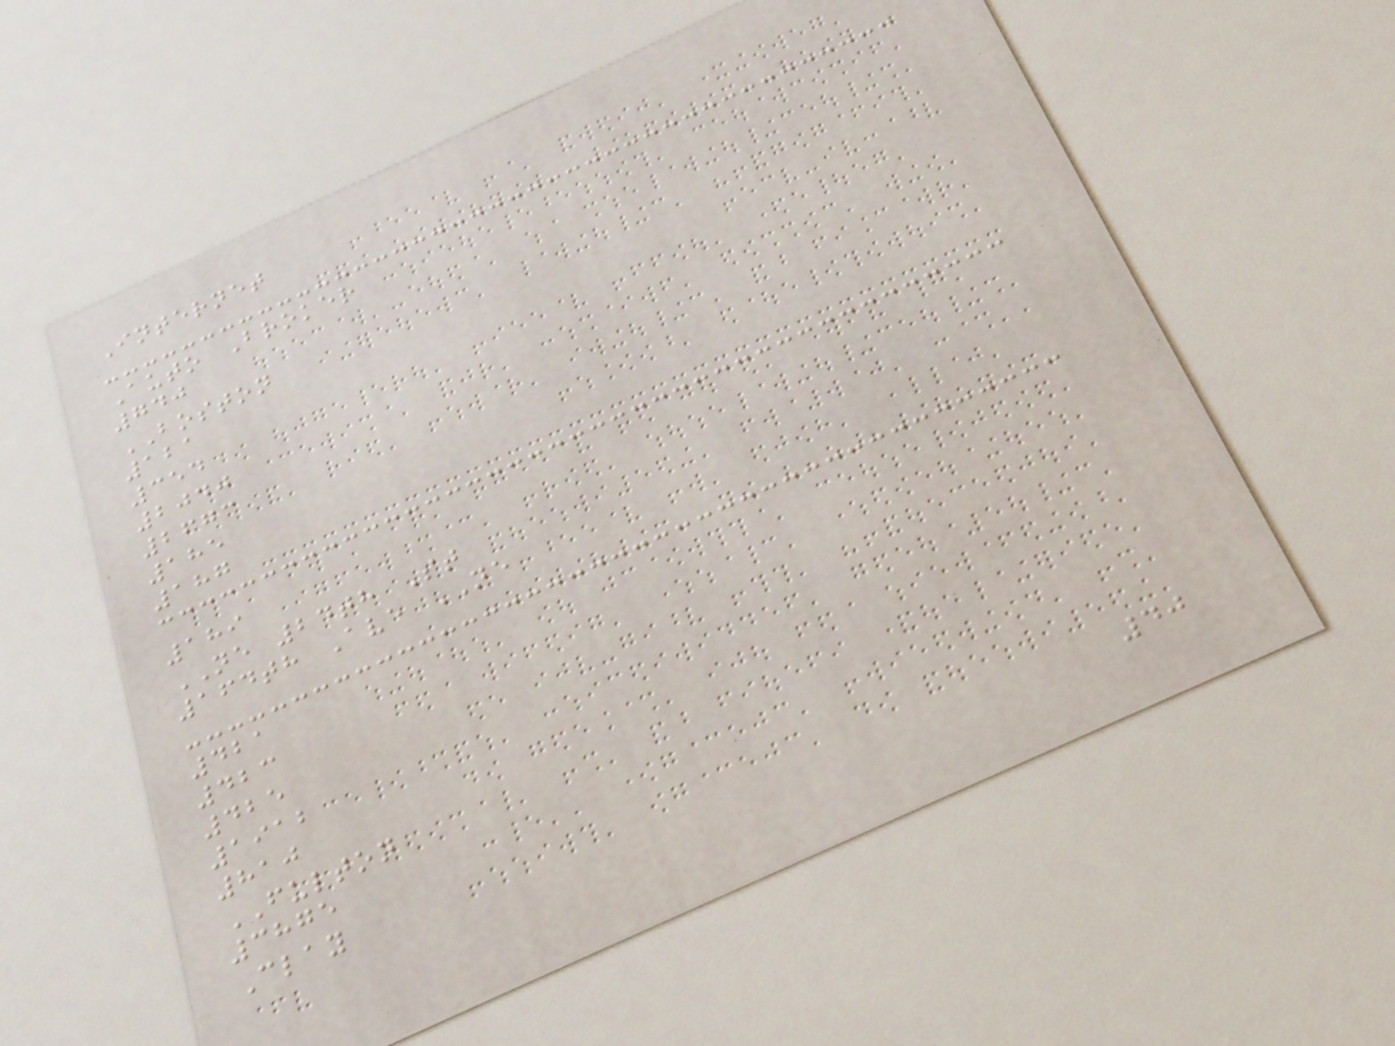Internet
Auto Broker
740
BOSTON
121
354
2040
2673
185
187
189
NE 24th St
164th Ave NE
421
423
425
1912
810
FULTON
3875
Clay
40
